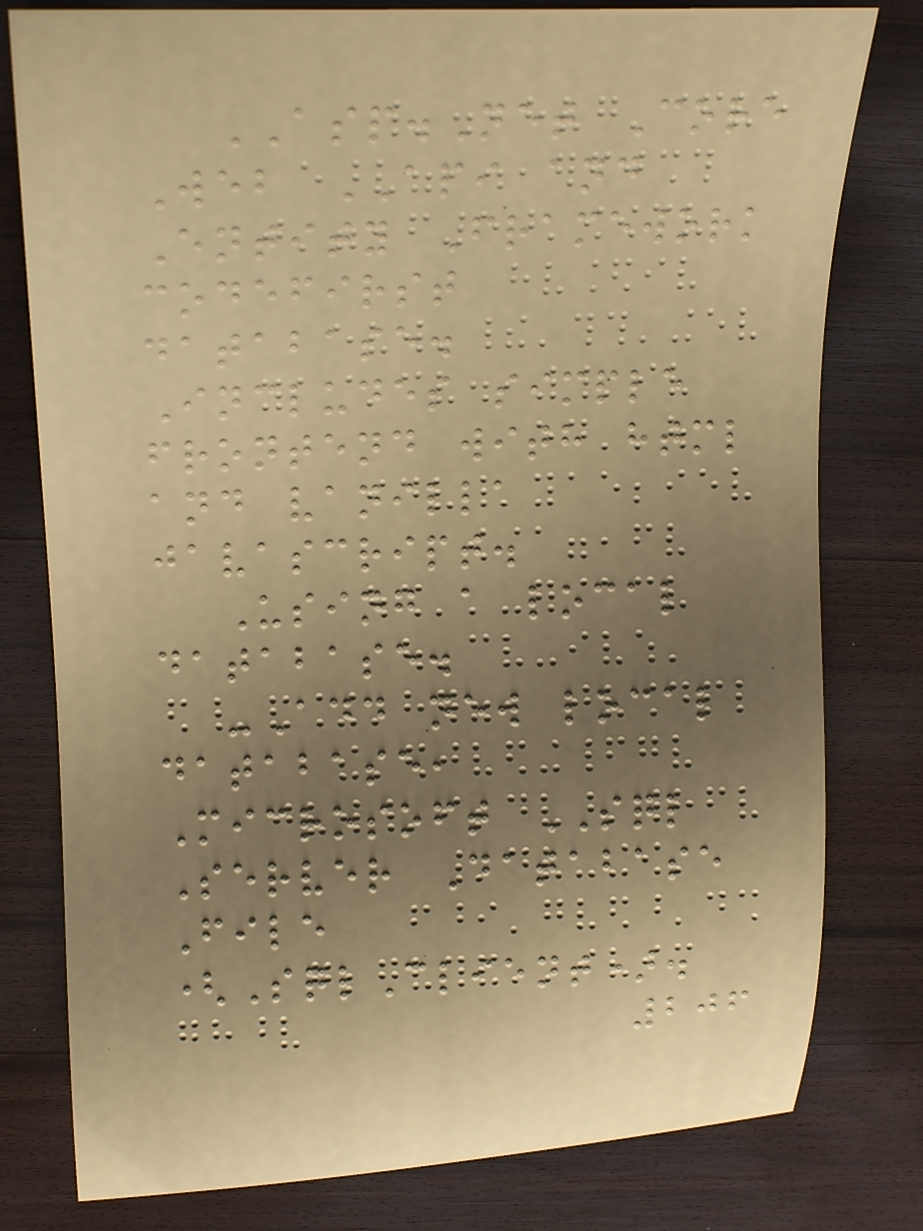ASP.Net Core
Web API and
Entity Framework
codefirst
database.
Includes simple
frontend with html
and vanilla
javascript.
Using a local
database.
-Add new local
database,
Microsoft SQL
Server Database
File
(SqlClient).
206
